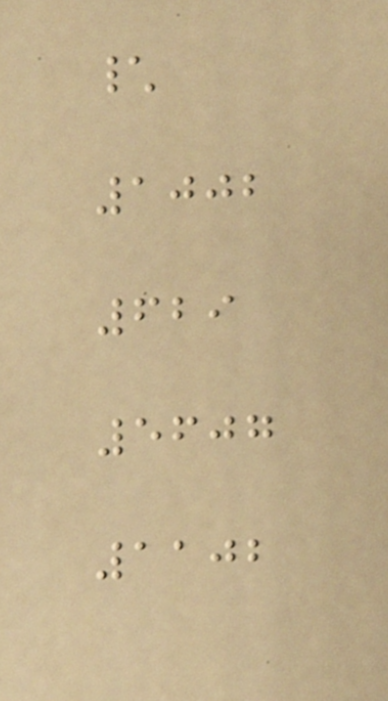\
1002
629
5607
1102
